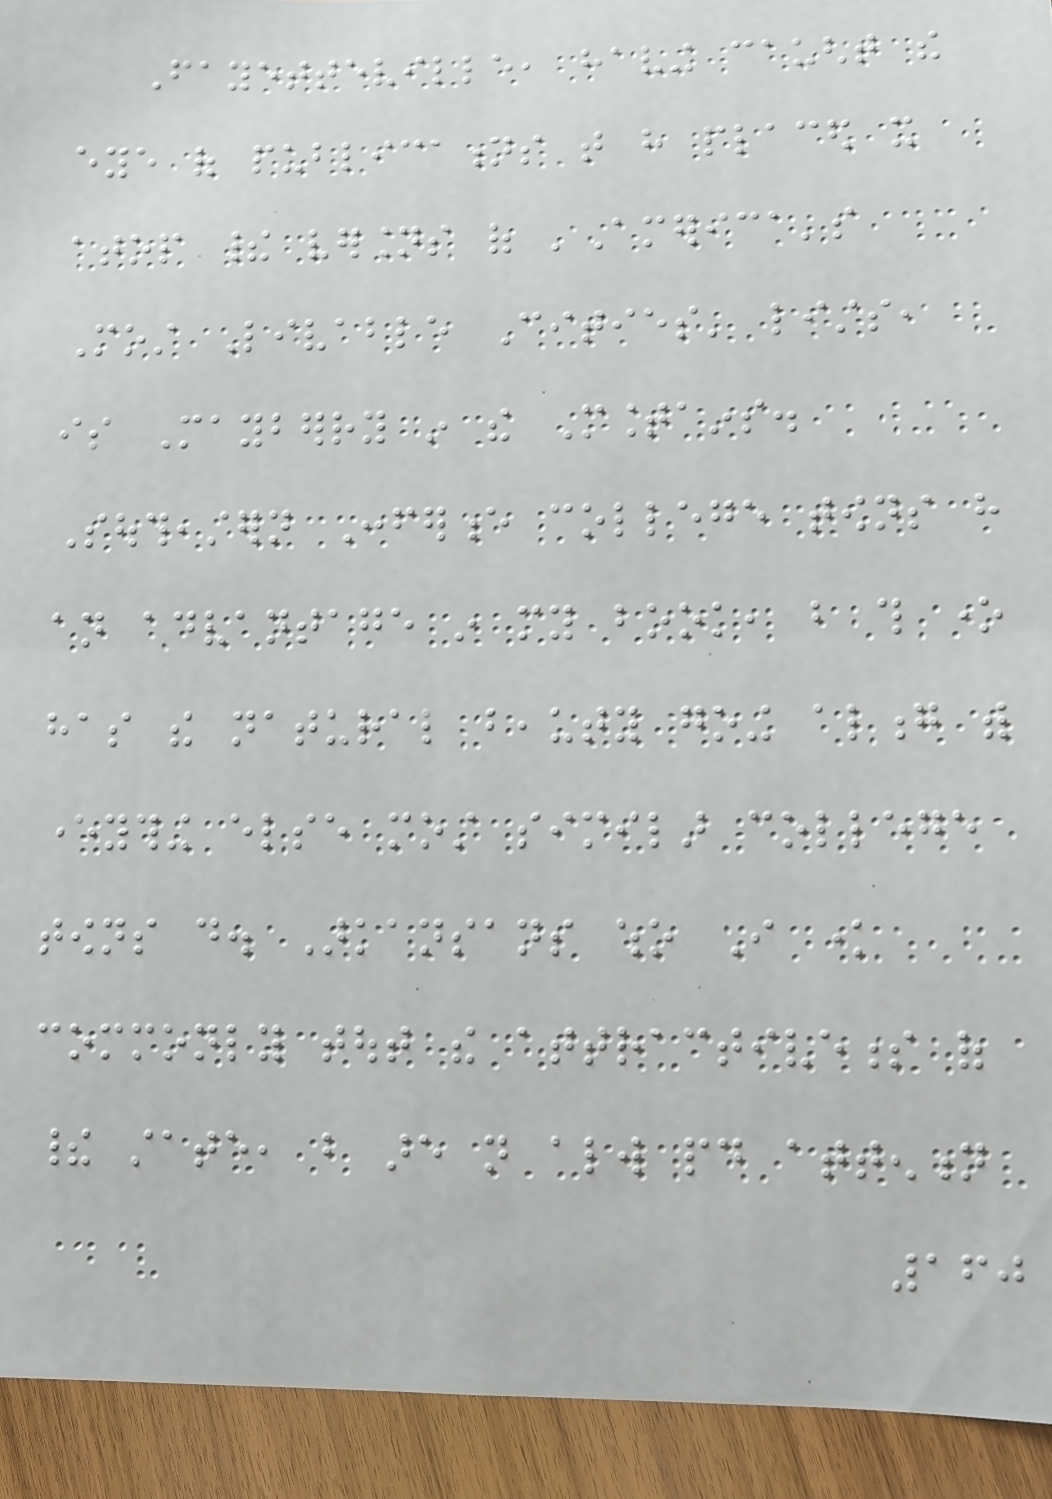Fayetteville, having caught the
eye of publications that have placed it
atop their versions of 'America's
Most Livable Cities' lists,
is Mayberry in the Mountains.
Southeastern Conference college towns have
an advantage in my book, but this one
has the natural beauty going along with
everything else most similar college
towns do. Arkansans who I know
commonly tout the attractiveness of
their state, but are not always paid attention
160
